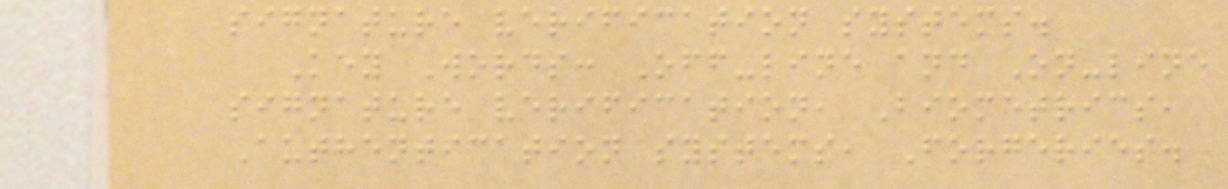signature verification systems.
Key Words: Off-line and On-line
signature verification, Biometrics,
Authentication systems, Forgeries.
